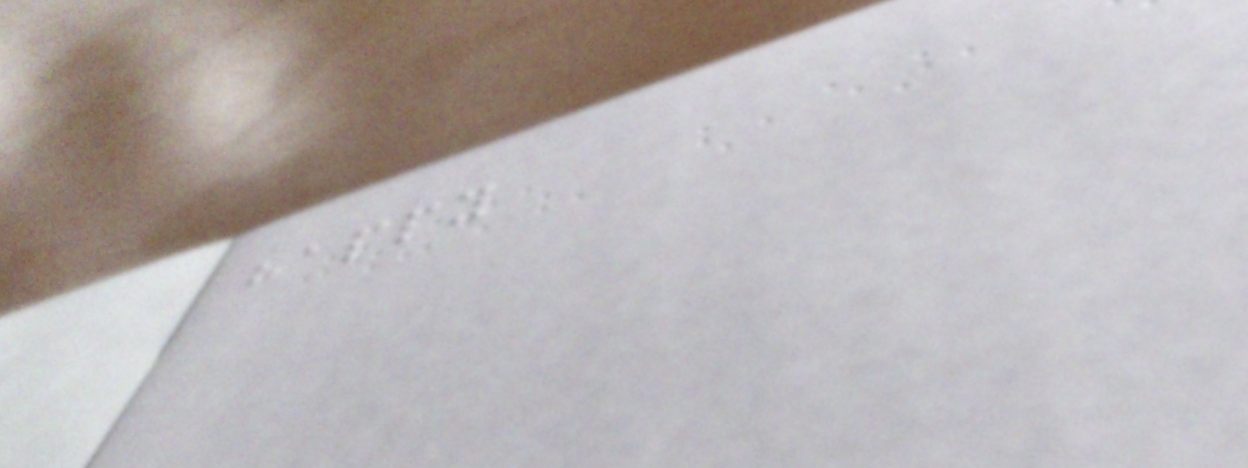happy
